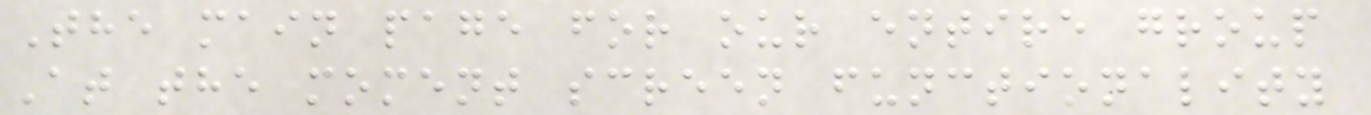The main page for our entire group
At the moment screen functionality
